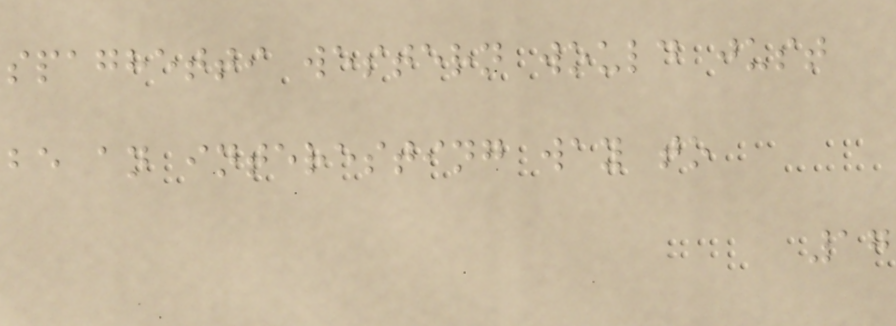spaghetti western would just
be an interesting way to
17
